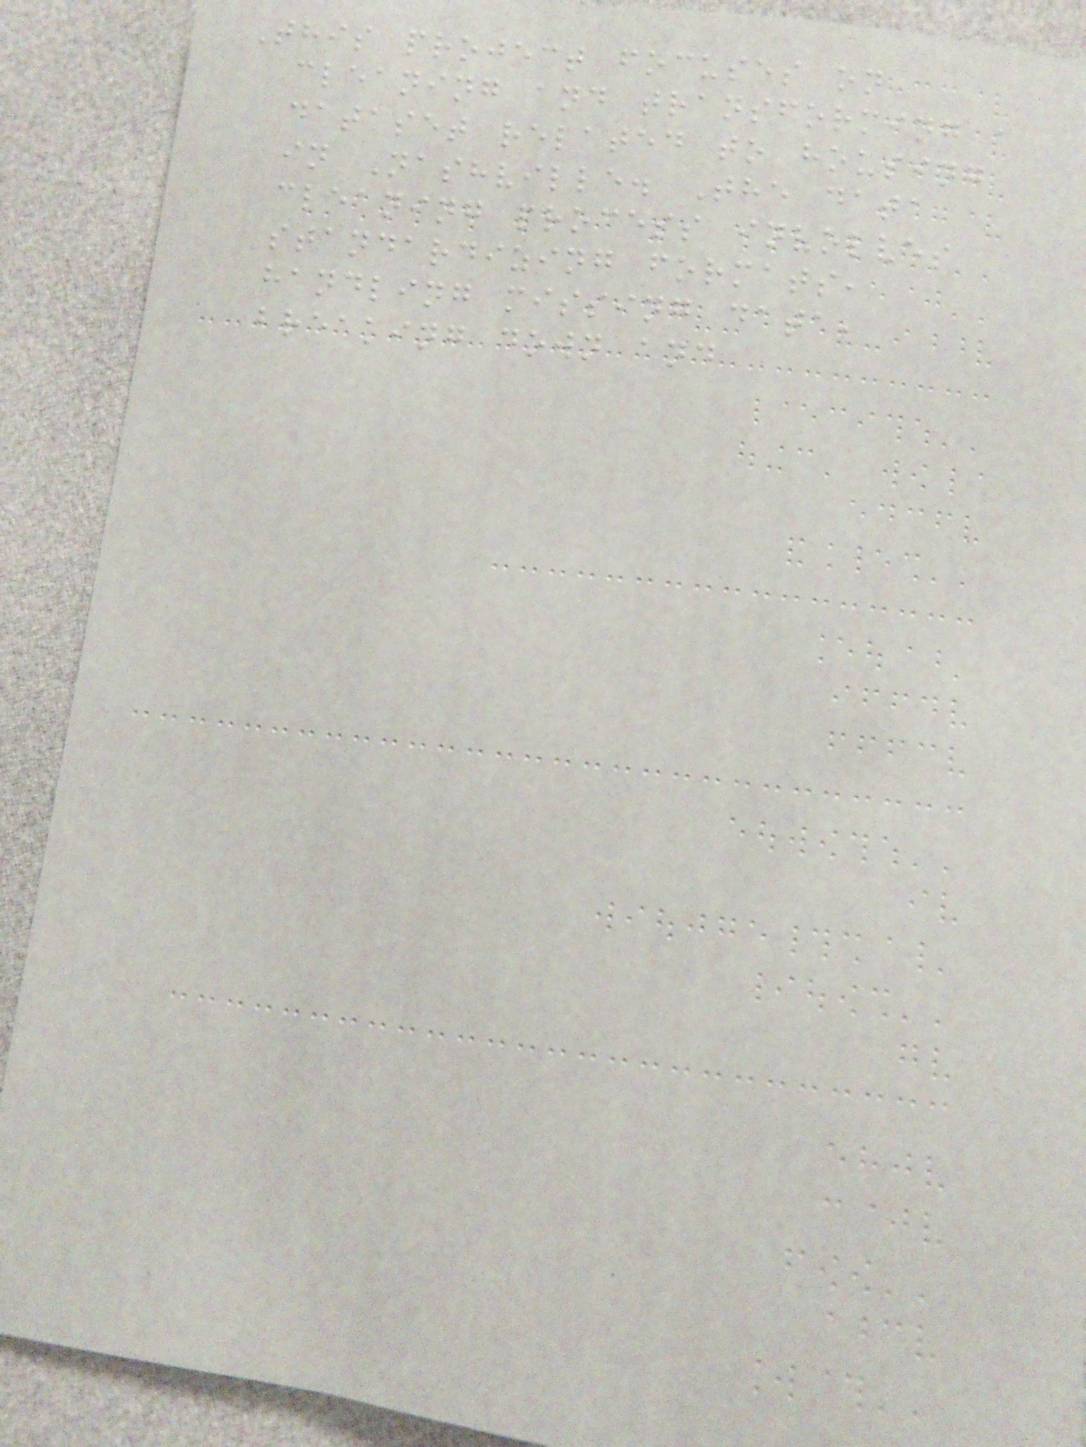This project focuses on
cleaning and transforming a
dataset related to housing
in Nashville. The data
cleaning process involves
standardizing formats,
handling missing data,
breaking down and
